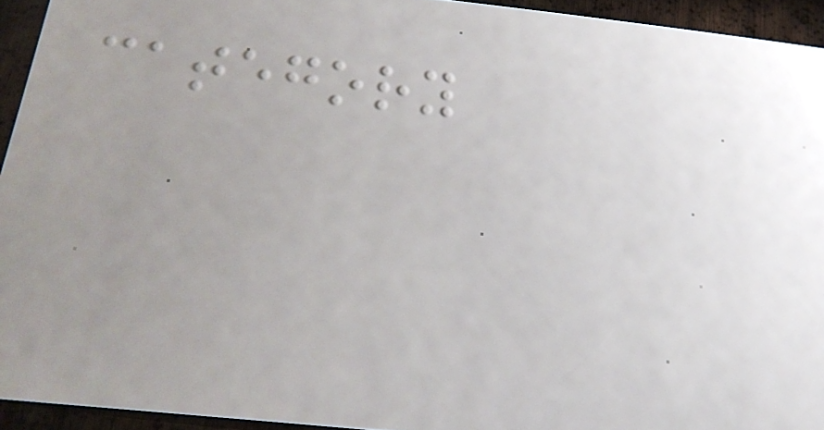category
